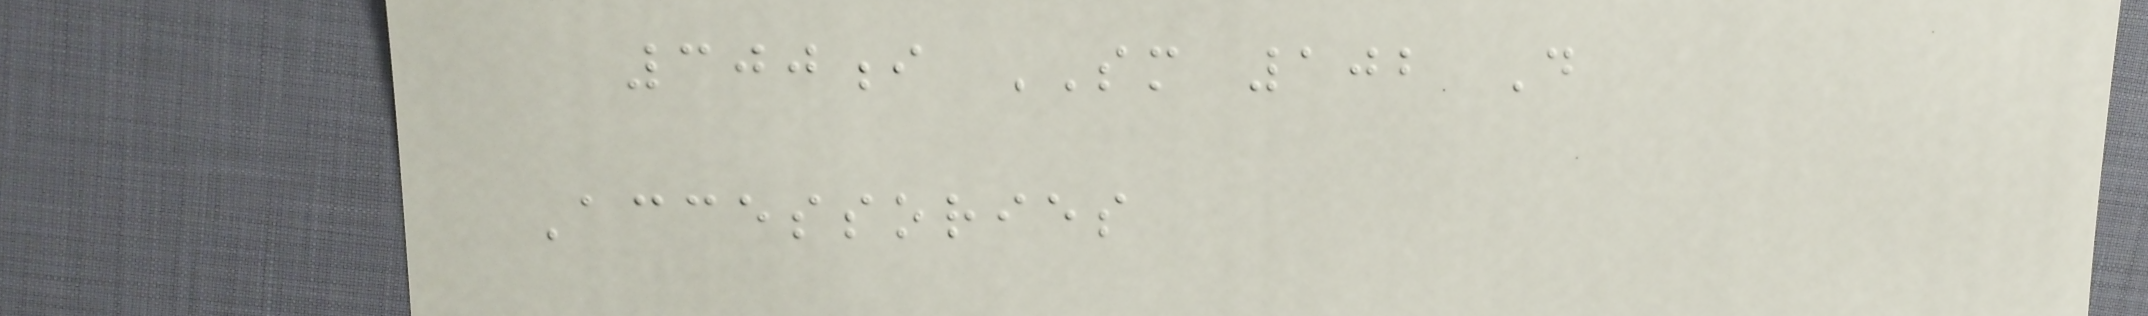300i SM 102 D
Accessories
